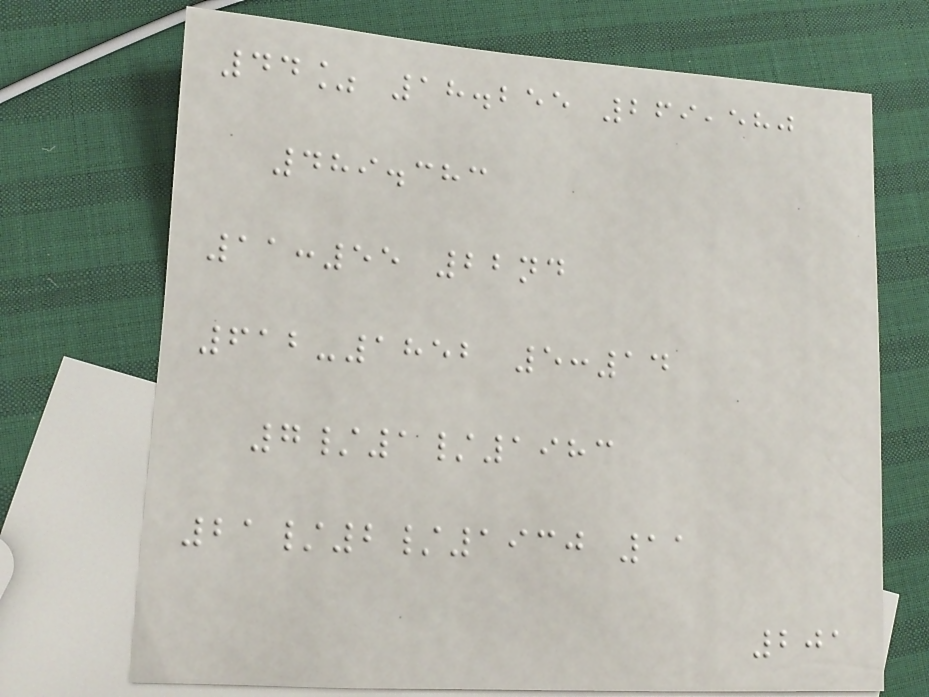44% 18.255 269,580
489.383
11:55 22nd
612-1852 5:14
7/1/1983
21/2/1930 11
201
